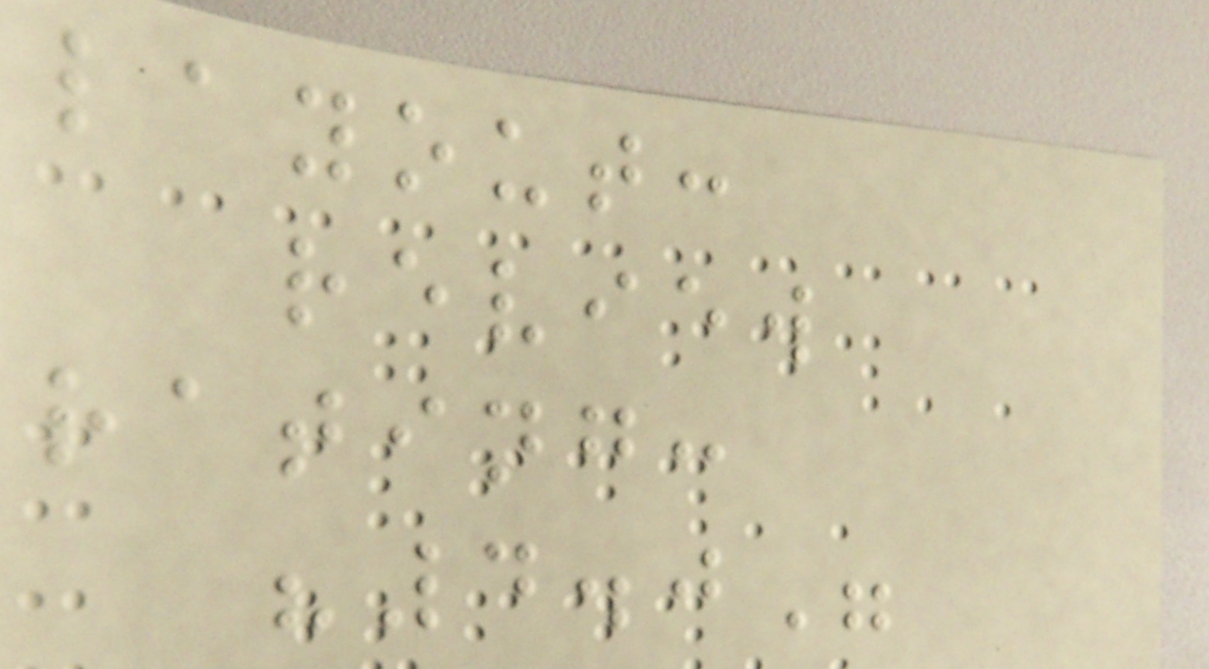layout:
review
rating:
"4.0"
